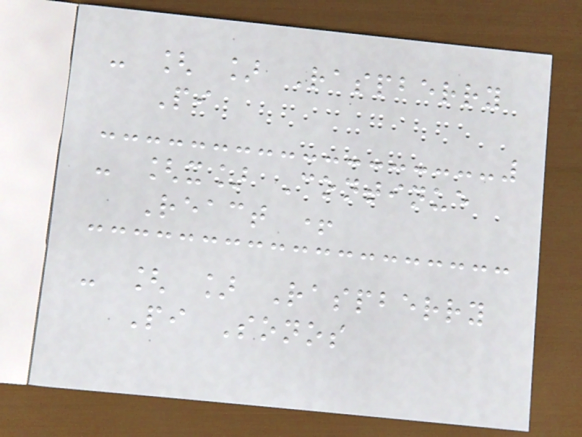- [ ] Raspberry
Pi
- [x] Continue
React +
- [ ] Raspberry
Pi Sonos
